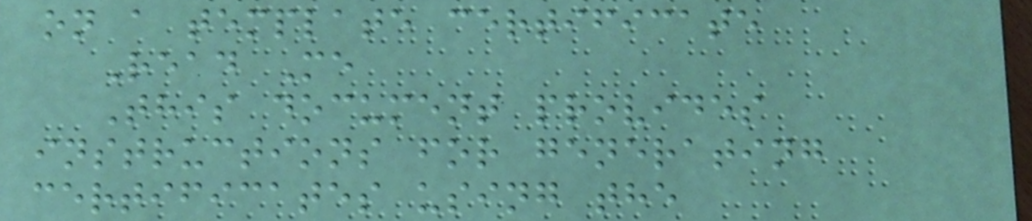on a template certificate
Read Me
This document provides
instructions for generating
certificates using the
